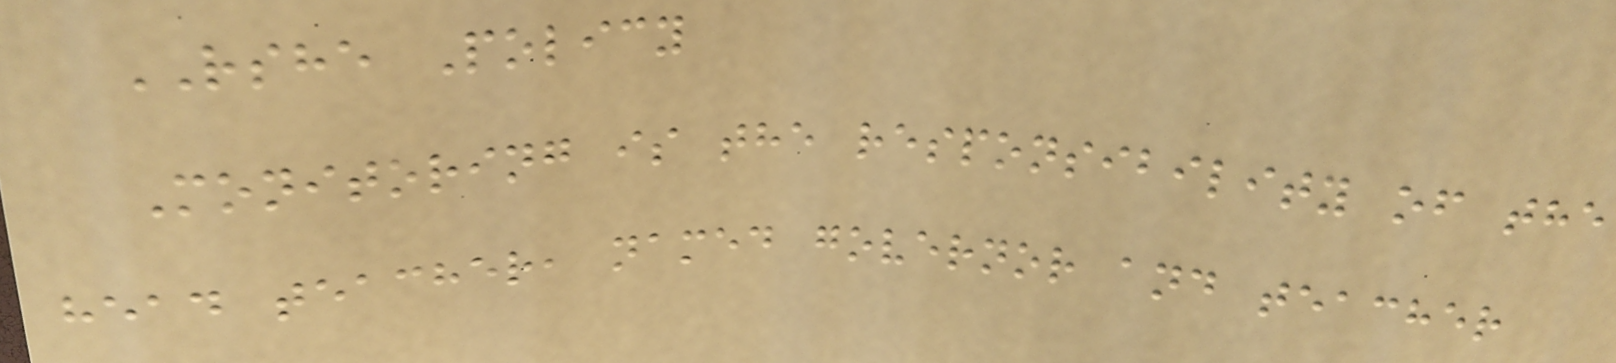RSHE Policy
Monitoring is the responsibility of the
head teacher, named governor and teacher
